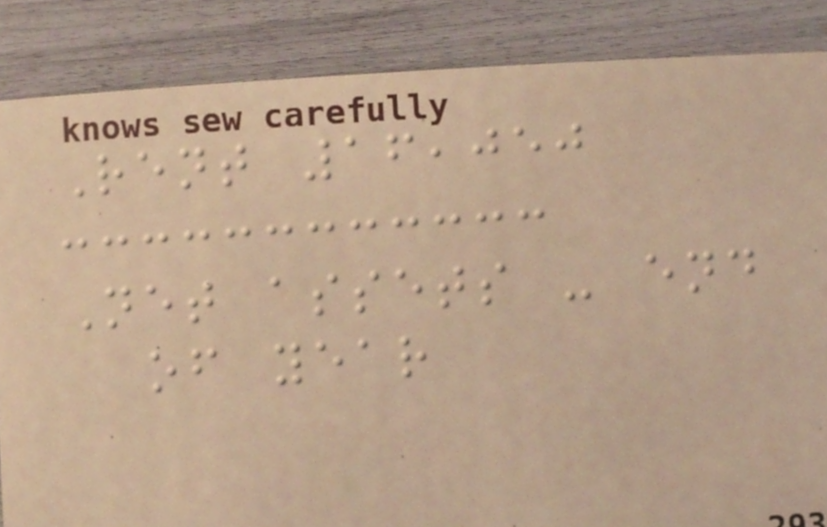Rent 16,050
Net assets - end
of year
